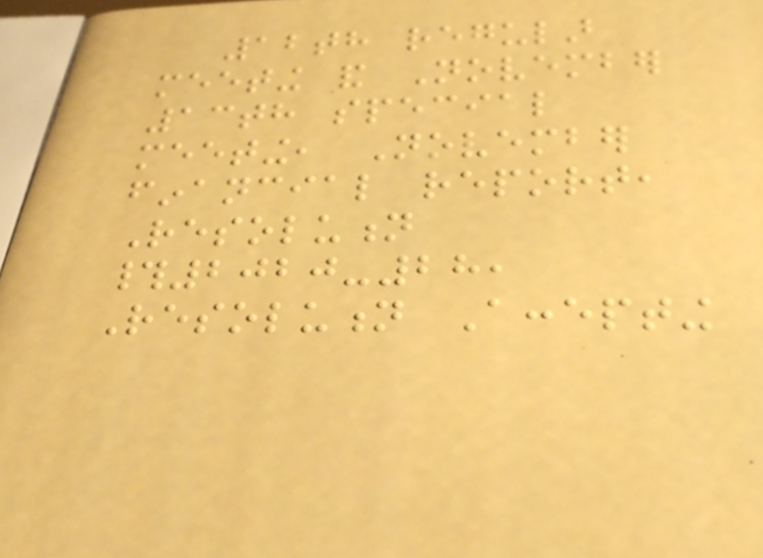12th regular
meeting and November
13th special
meeting, November
financial report,
Resolution
#2020-28,
Resolution Accepting
